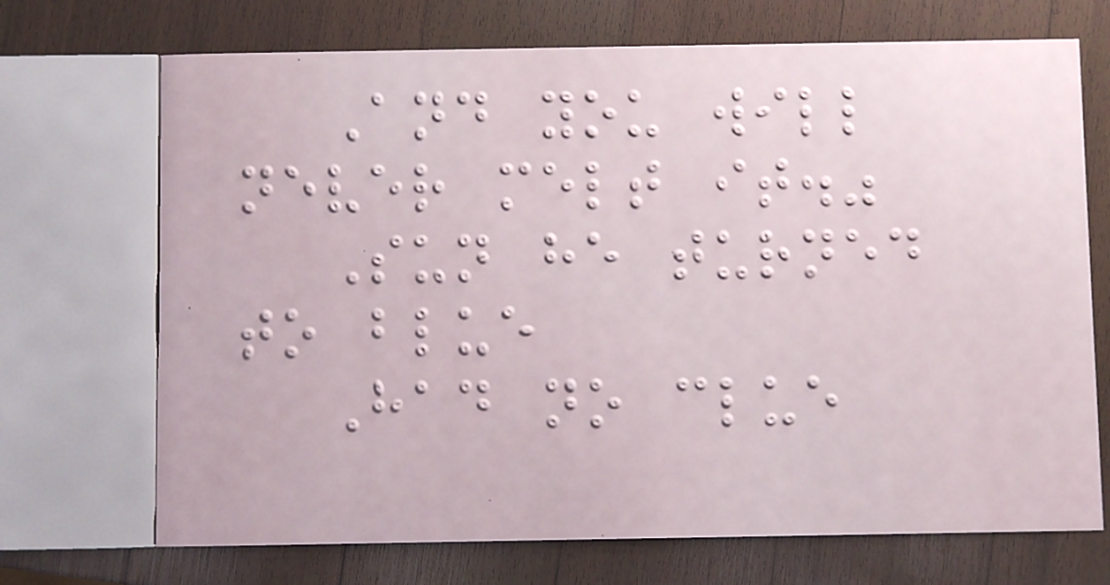And you will
never melt it."
Sun he turned
to blue
Had no clue
